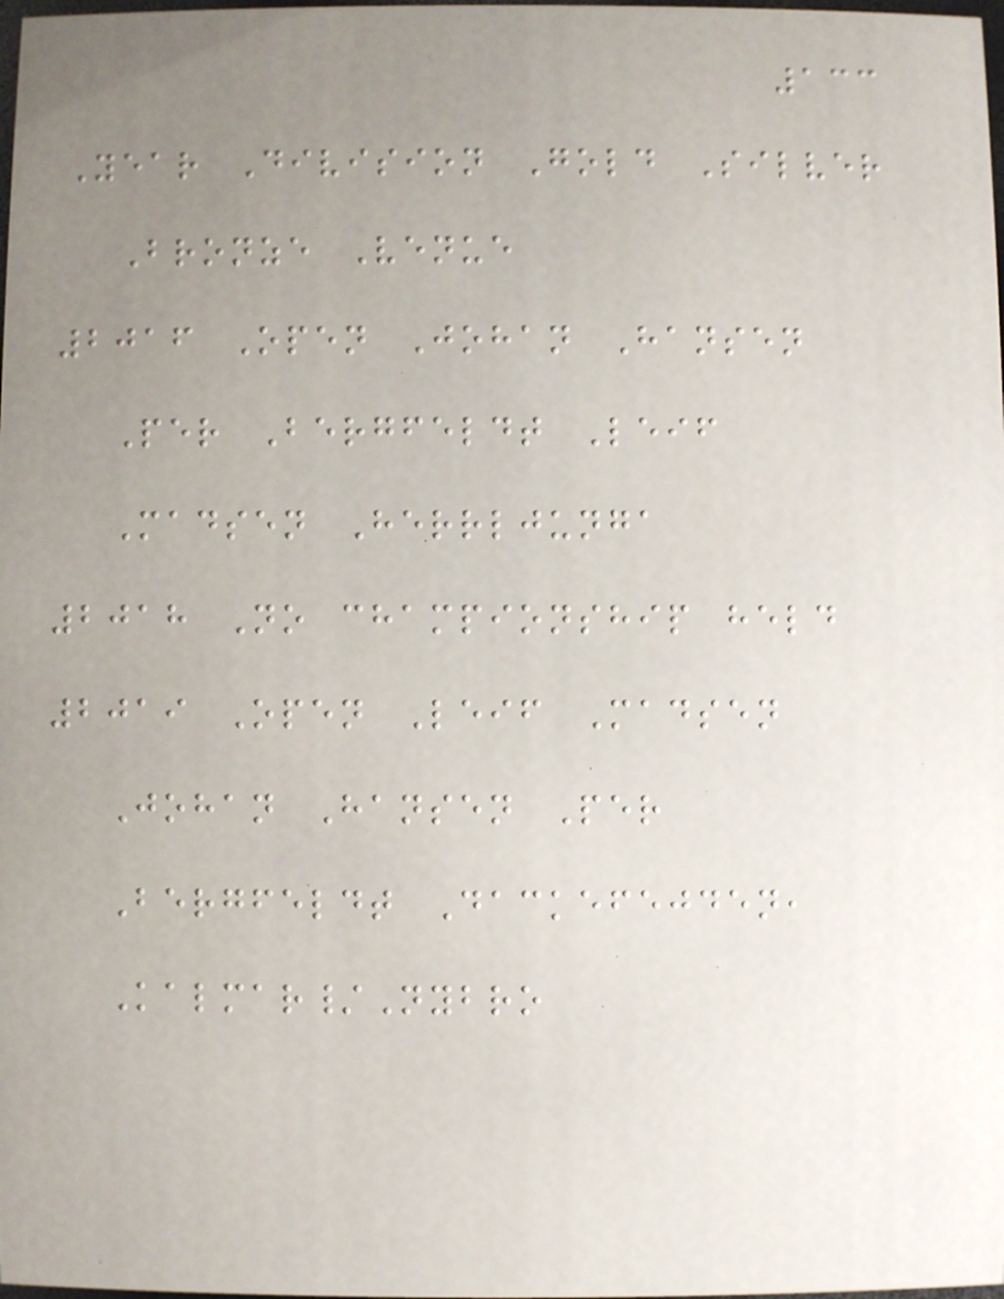133
Year Division Gold Silver
Bronze Venue
2016 Open Johan Hansen
Per Bergfeldt Leif
Madsen Herrljunga
2018 No championship held
2019 Open Leif Madsen
Johan Hansen Per
Bergfeldt Dackefejden,
Kalmar/Nybro
